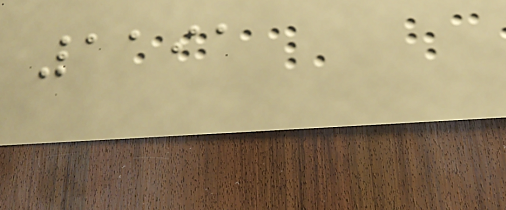1191
